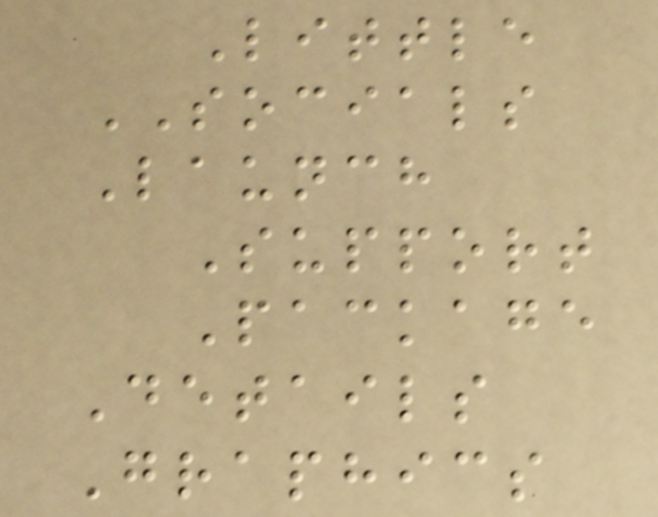Little
SOCIALS
Launch
Support
Package
Details
Graphics
